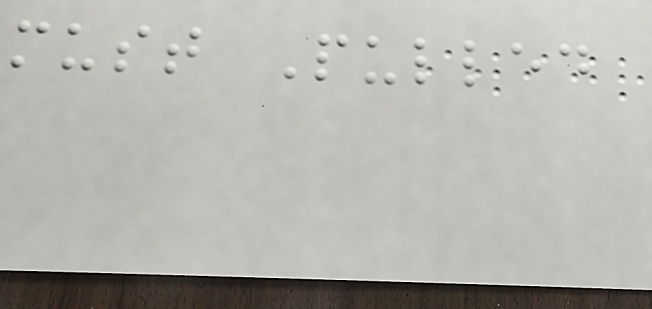must Pulled
